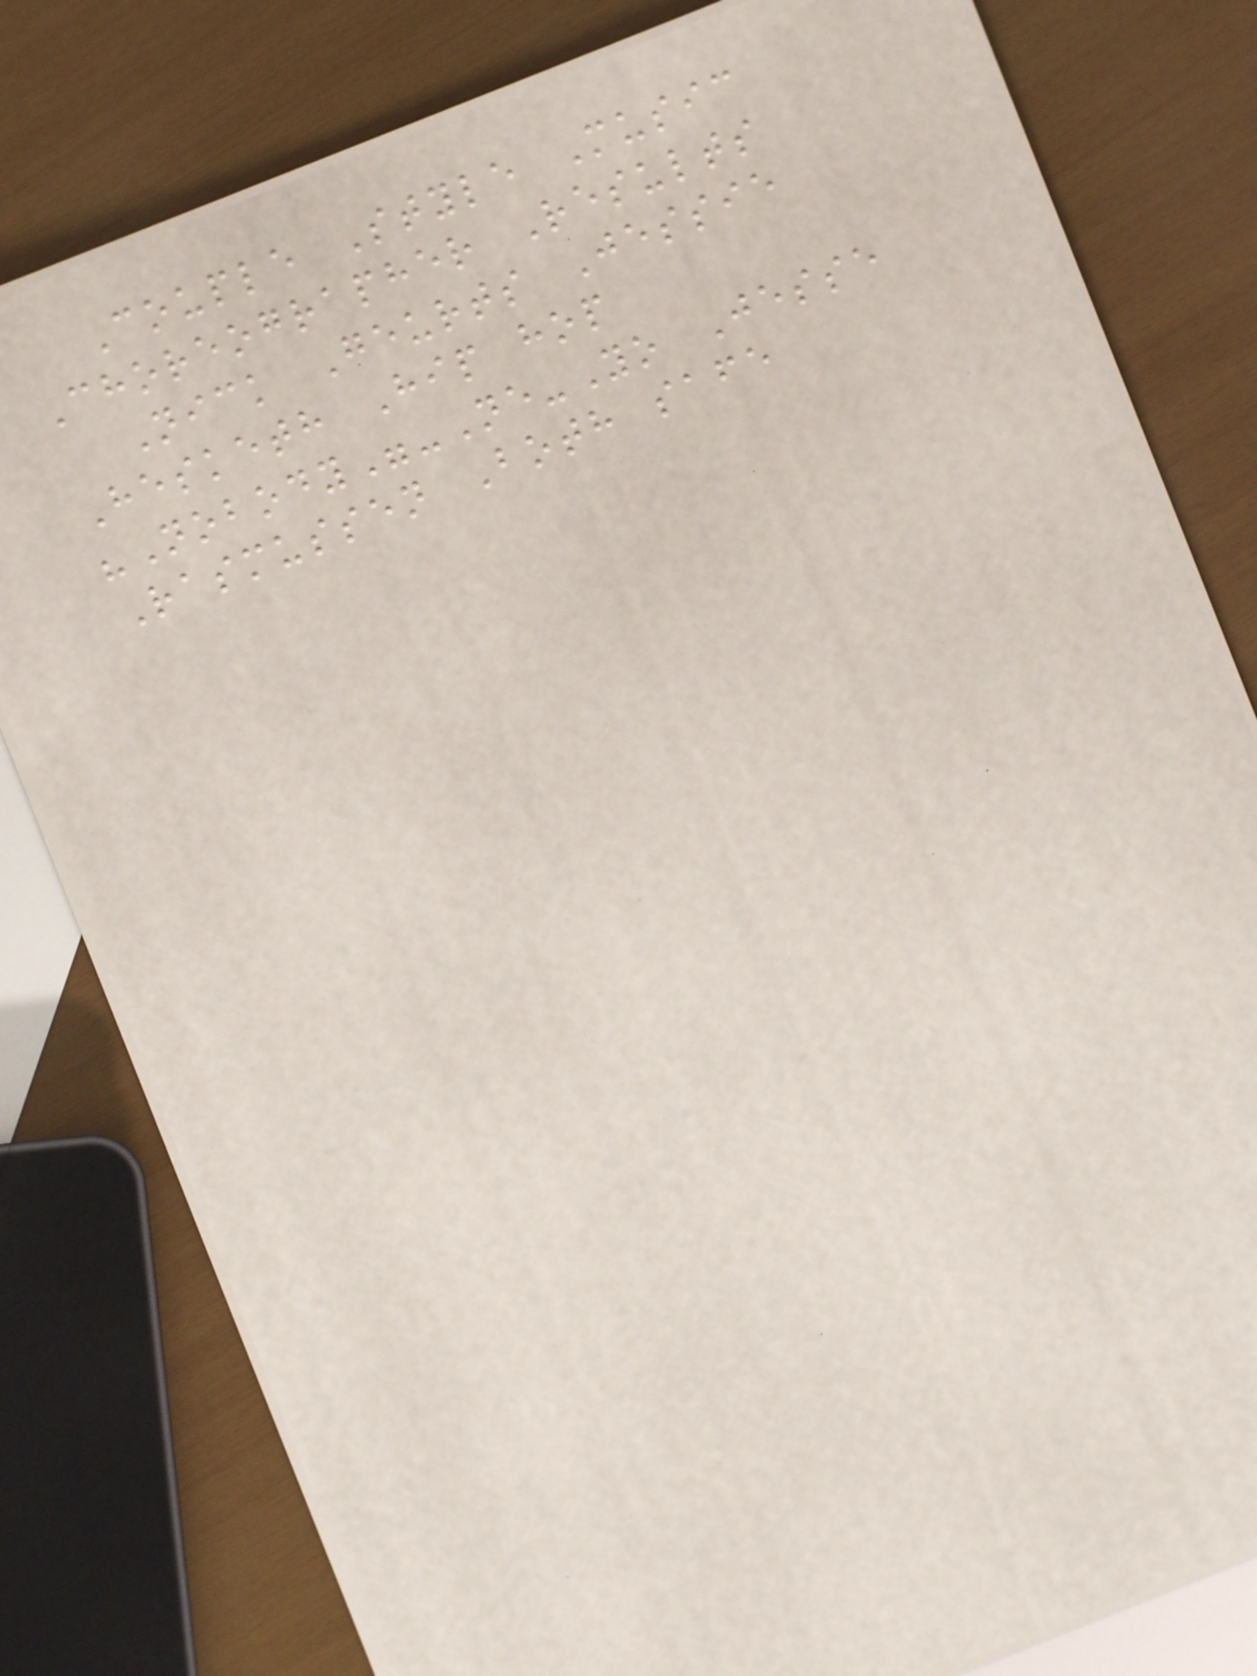Couple Style Music
Choreographer Results
Nick Geurts Jessie
Hesketh Hip hop
"Nobody"-Ne-Yo Jesse
Rasmussen Both safe
